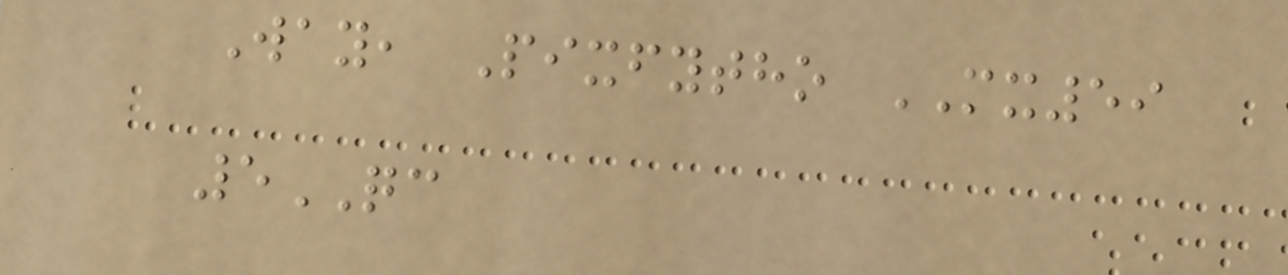Way, Pixfytho MX59
5QC
